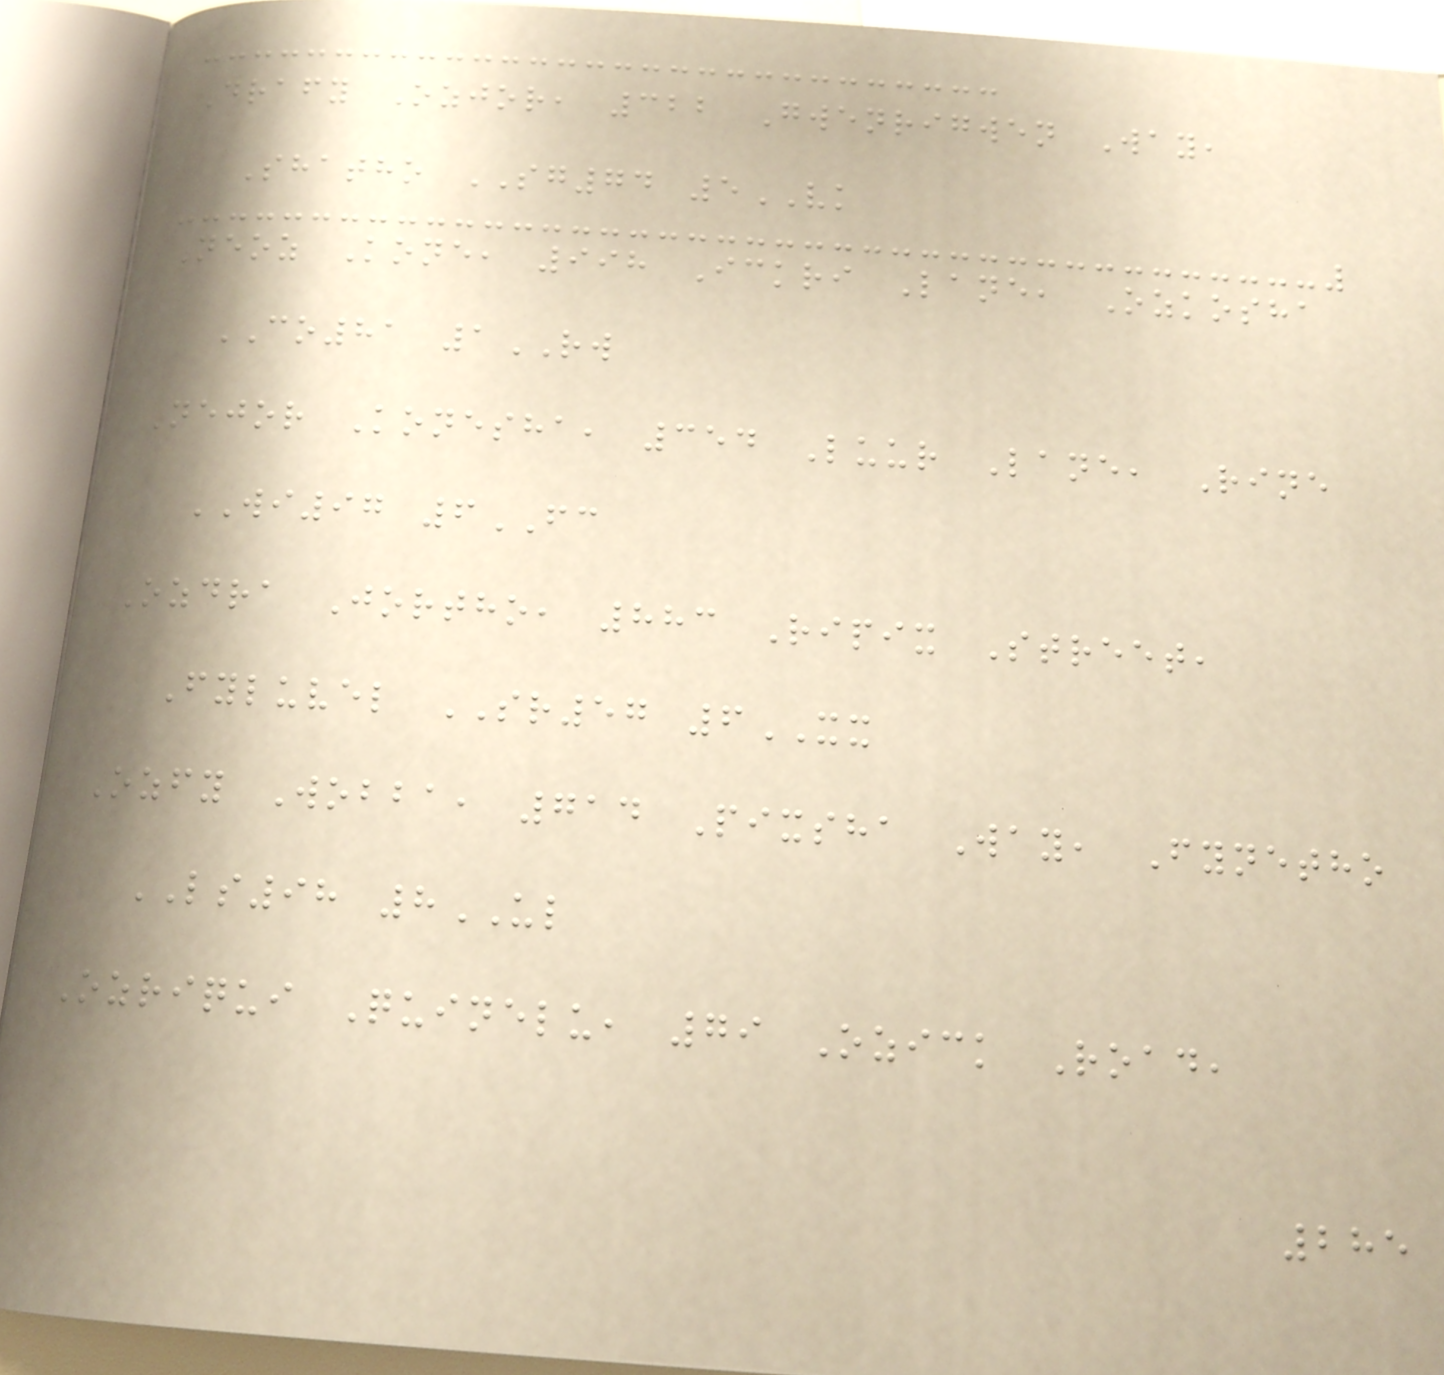Drafy Ozjor, 322 Gwenrigwen Way,
Shatho SG74 5VK
Neoz Kone, 998 Ickri Lane, Ozkosha
CO81 1RW
Nejor Konesha, 354 Luur Lane, Rine
WI97 6FC
Ozdra Jortho, 883 Ripix Street,
Fyluvel SR57 6XX
Ozfy Wobba, 714 Pixsha Way, Fynetho
LS98 8UL
Ozriqui Quinelu, 79 Ozick Road,
285
